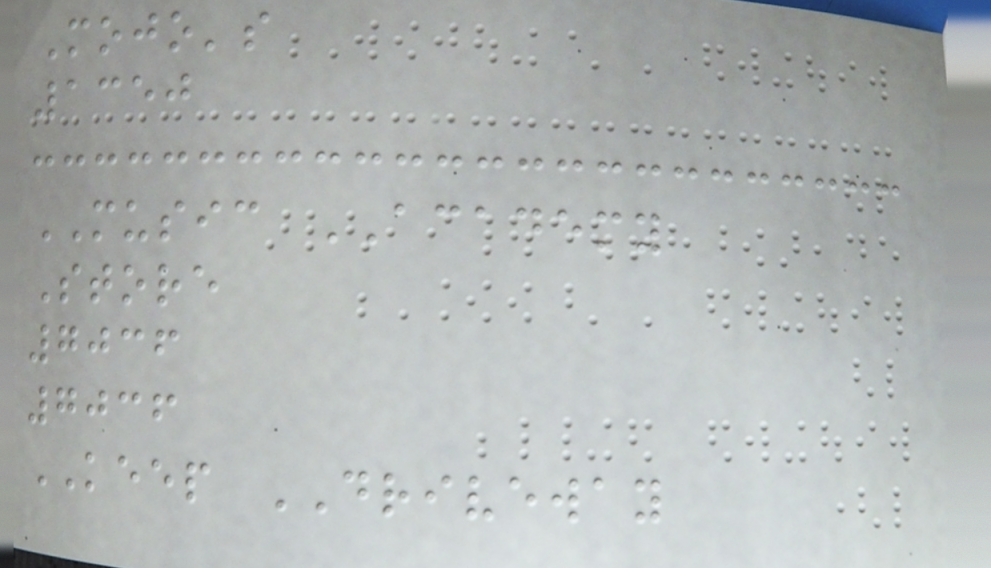Mojo's
1350
MUSIC ACADEMY
Store
7036
7036
KEEP DRIVEWAY
